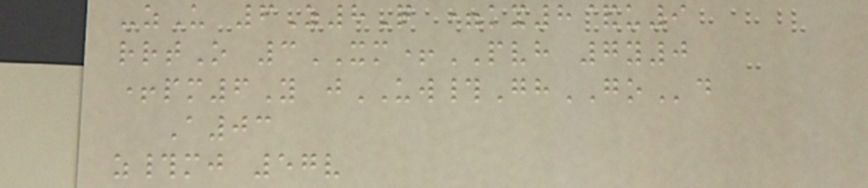-zU 6Z8Q =kx8&u9
rrtO 3XM+PVH 7y0
+pm6Y jUW#GhGOd
A03
z#mj 57v
